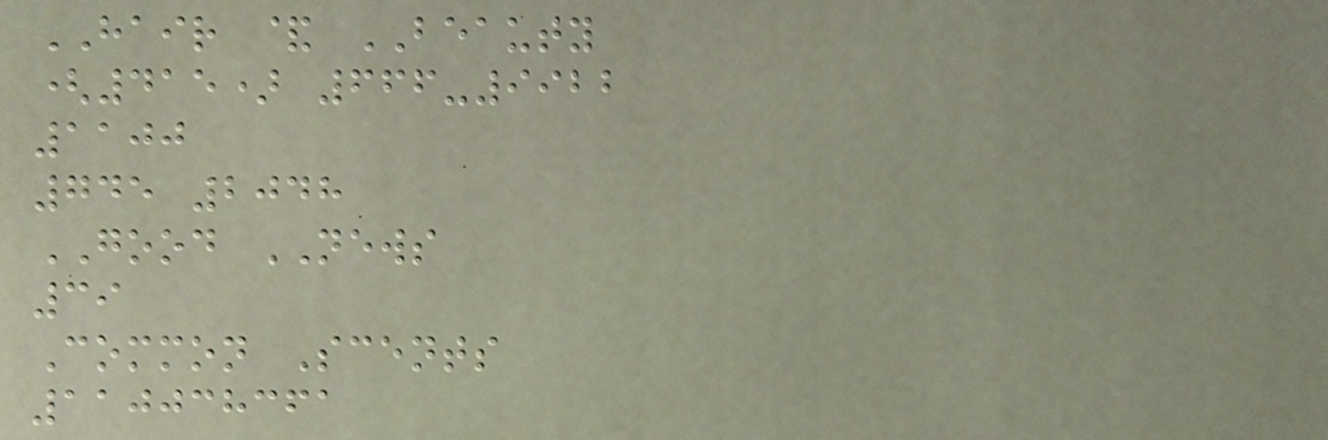HAIR & BEAUTY
(415) 666-9922
1100
745 2048
GOOD NEWS
39
Common Scents
110038361
